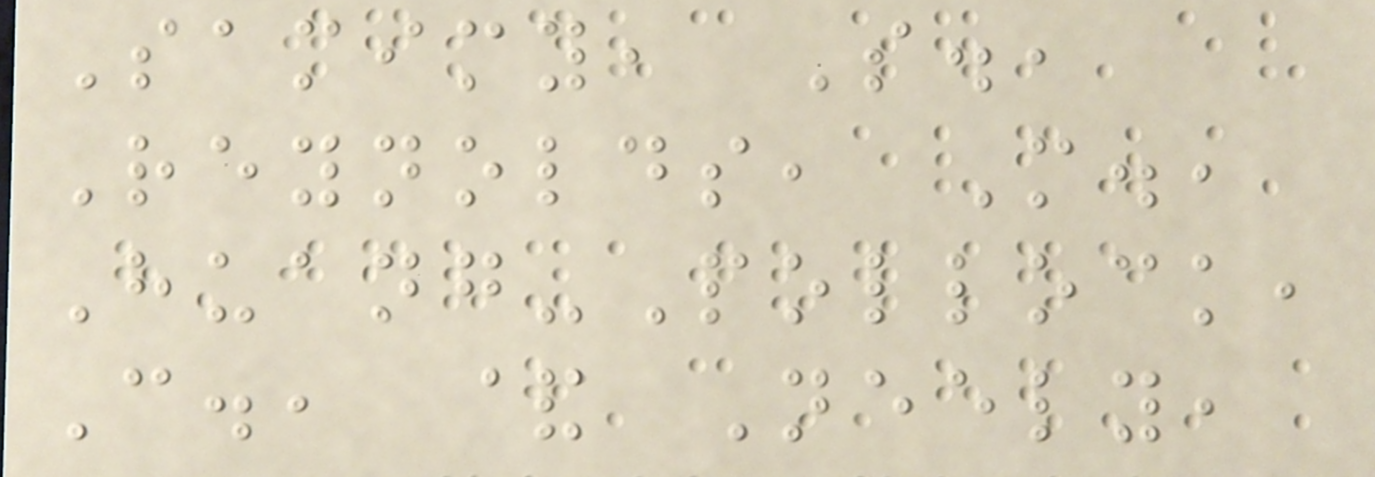Samimy, S.,
Reynolds, M.,
Huang-Pollock,
C., & Neely,
